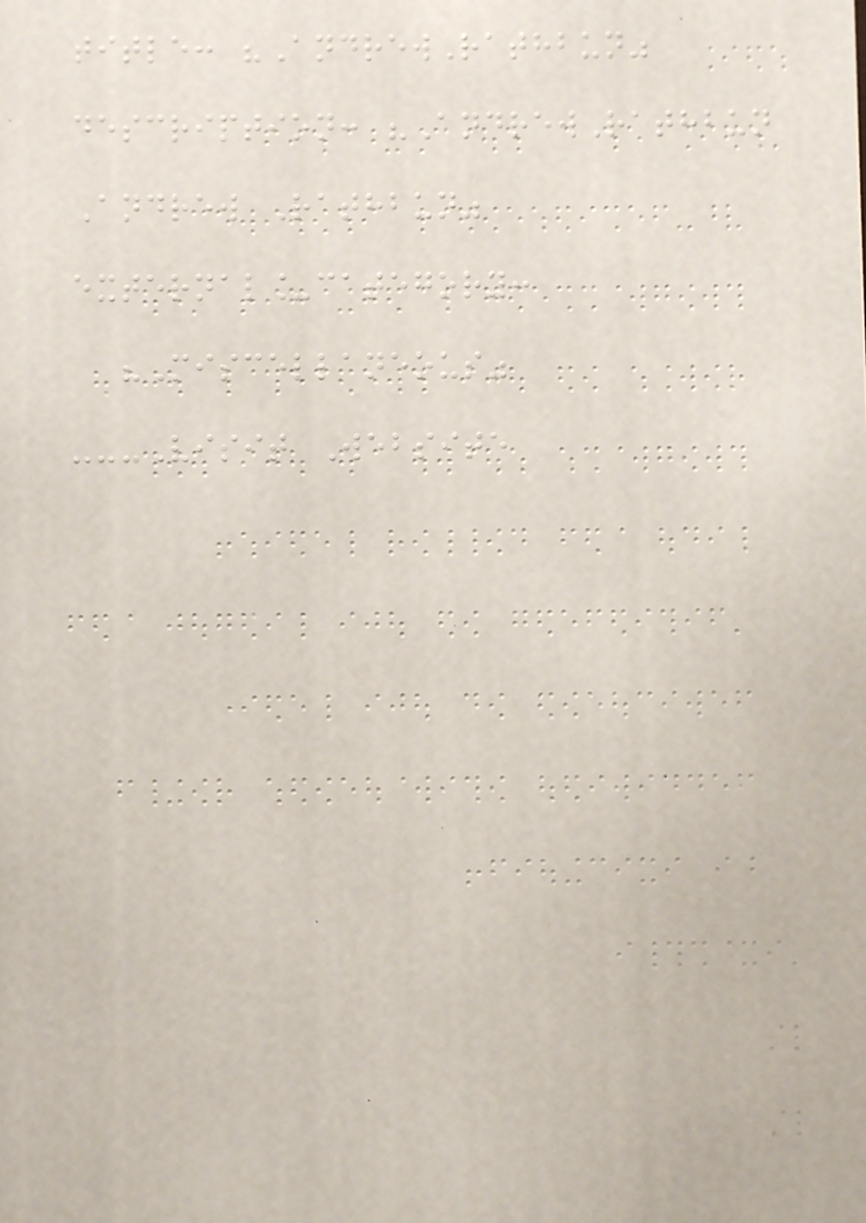title: "AndrewRathbun"
description: "AndrewRathbun
Andrew Rathbun"
external_category:
"Miscellaneous"
---Visit Website
